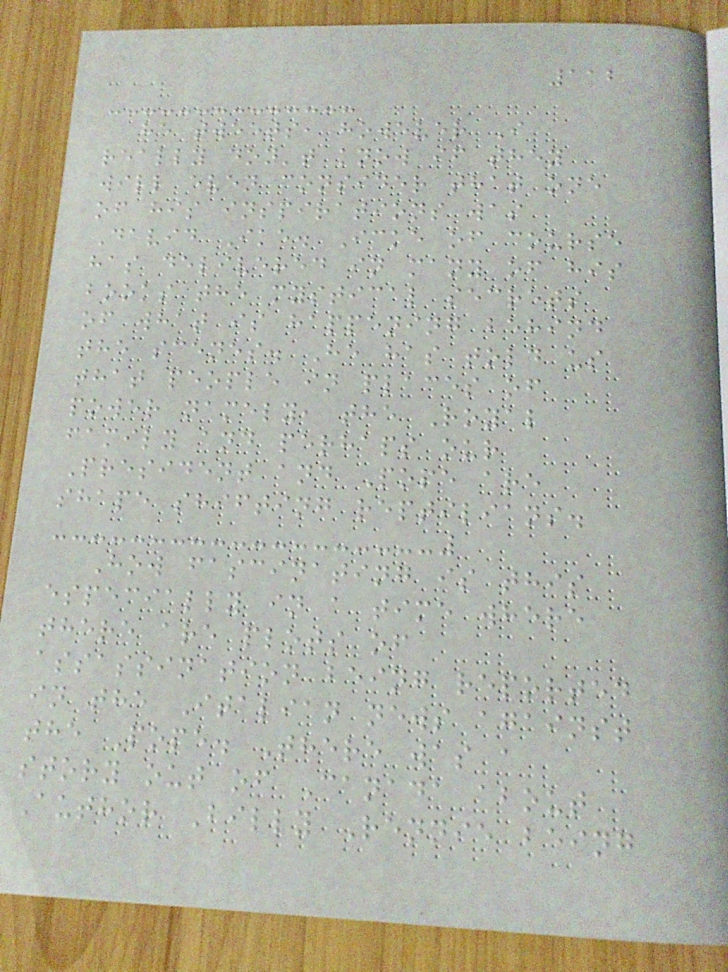112
he tweets, however I
really don't know if they
will even consider that one
of his inspirations was
David Ike. Icke of course
has delivered in many of his
books the mystical secrets
of what is happening behind
the scenes. He has told us
that people in places of
power namely, the Royal
family and perhaps our
President and Pope are
shape shifting reptilians.
How fascinating is this
especially in a time where
there are plots of
assassination being reported
in the Italian news against
the Pope. There was a
story out of Canada about
Author Billy Rennie being
